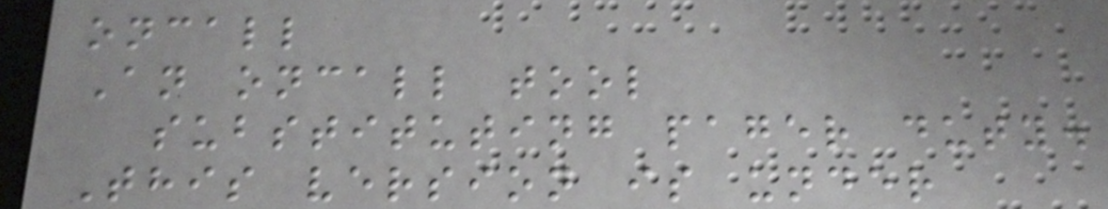oncall
An oncall tool
substituting pager duty.
This version is under
